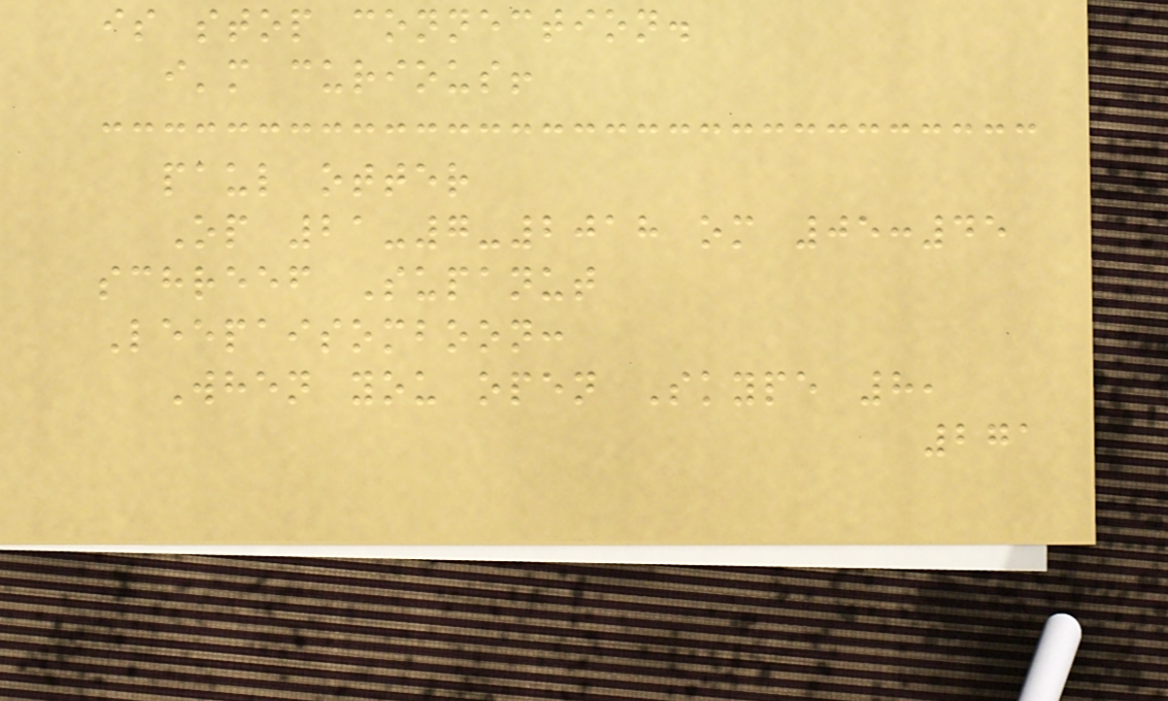is stop connection.
i'm curious!
paul otter
Op 21-7-2018 om 05:45
schreef Supanut
Leepaisomboon:
When you open Skype 8,
271
